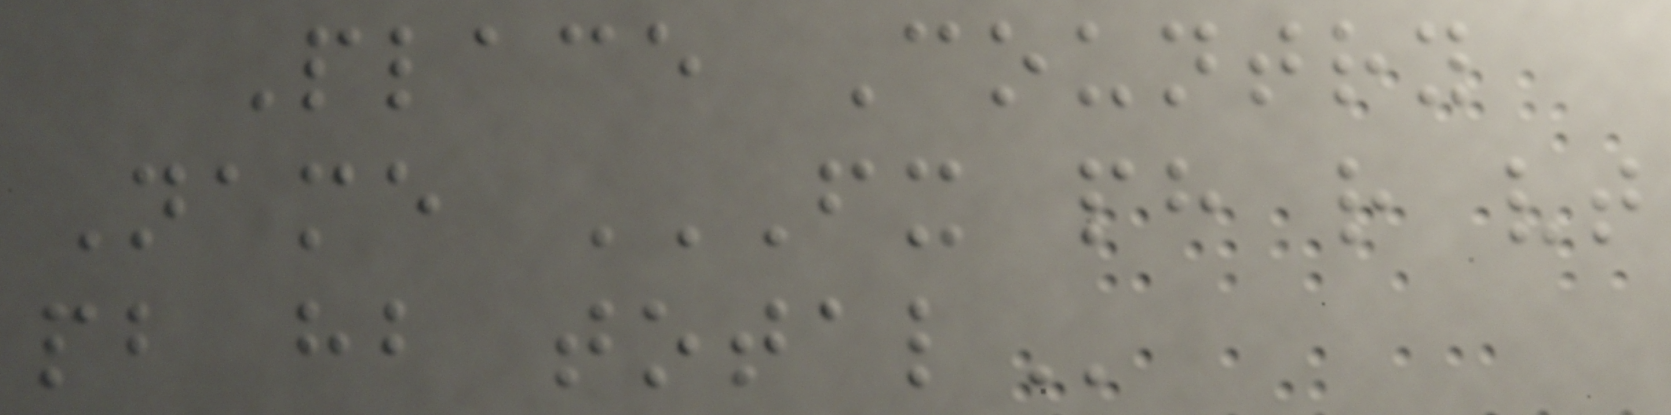Place Country
Name FX PH R VT
PB HB TOTAL
